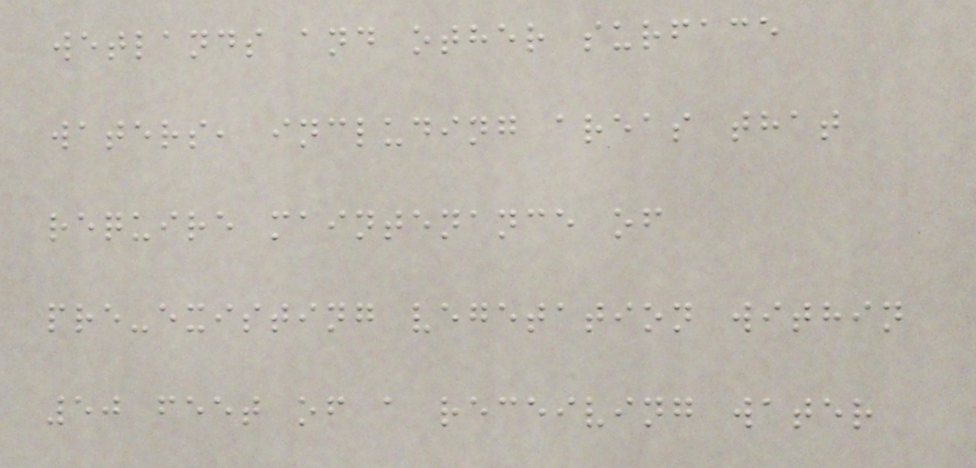wetlands and other surface
waters, including areas that
require maintenance of
pre-existing vegetation within
50 feet of a receiving water
